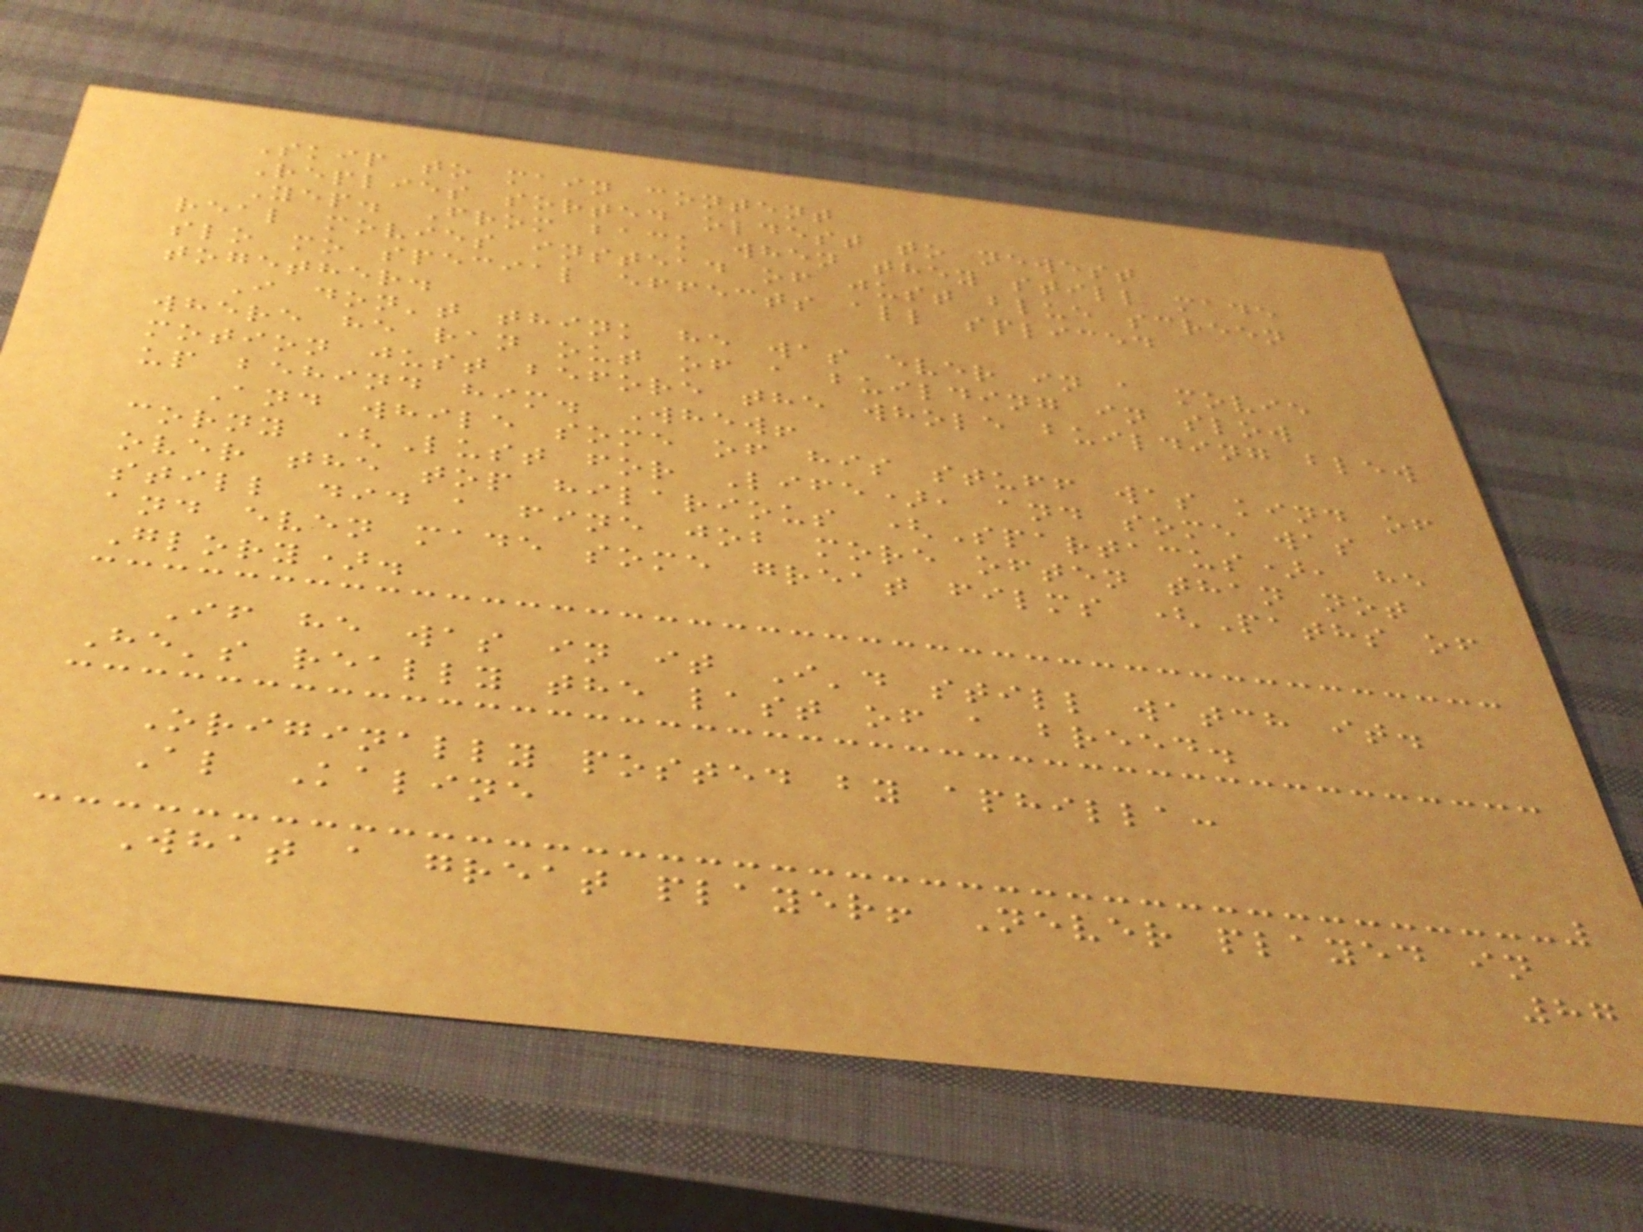Skip to main content
Replies sorted oldest to newest
Yep. From back when they still made
real movies instead of just blue screen
slo mo special effects all spliced
together.
I don't think he was ever in a movie
where he ran out of a building in slow
motion just before the whole building blew
up behind him. Whew!
And while some of his stuff was kind of
corny (Lust for Life), and some was
over the top hilarious (Spartacus), he
still did a fine job more often than not
and even made some great films (Paths of
Glory).
If he was in it I'd still watch it.
He's really the last of a breed.
Originally posted by aphilla:
Al Kaline
What a great player! Never played in
87
